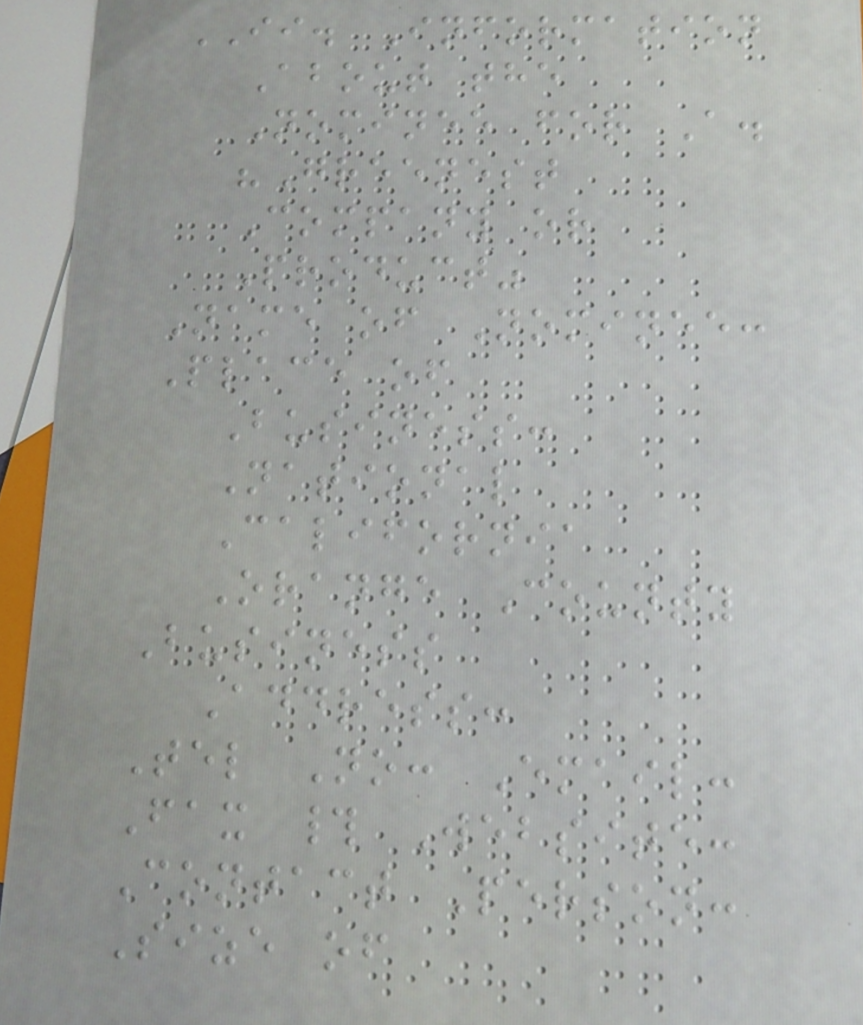II. Information
About the
Nominee for A.
"Greenest
Company or
Product"
Name of Nominee:
Place of
Business:
National
California
Orange County
Business
Address:
Tel No: Email:
Fax # Website:
Contact Person:
Size of
